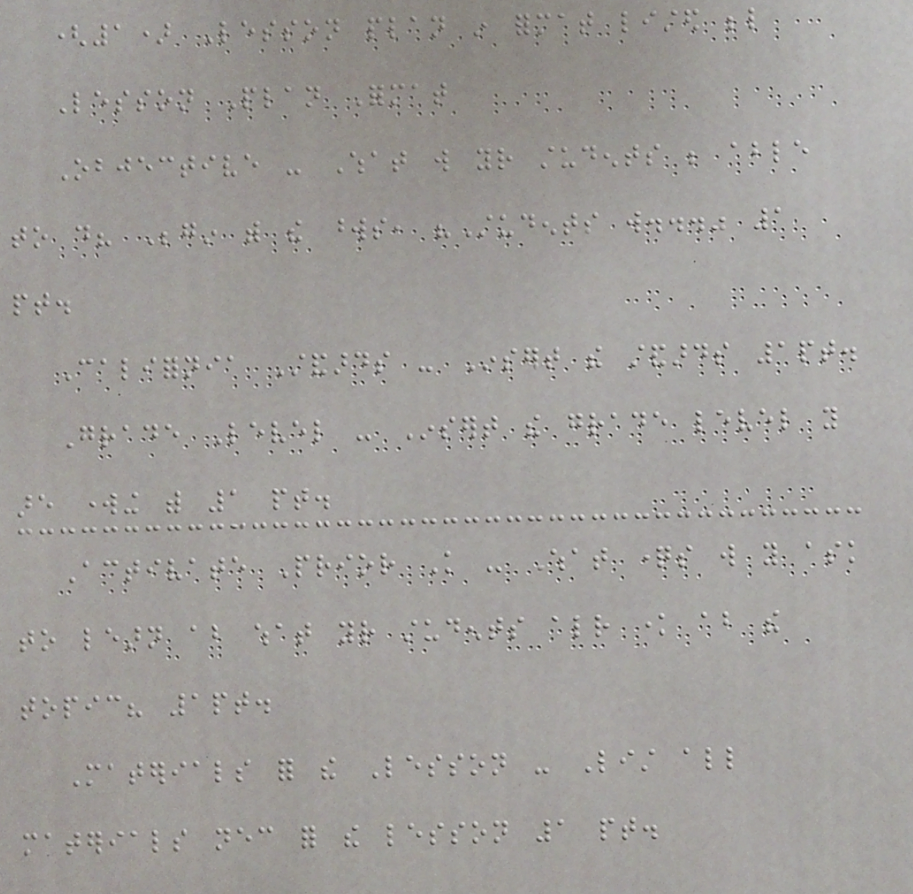(1) Lesson plan in format listed below
Lesson Plan Format
Objective - What will your students be able
to do? Begin with the words, "Students will..." 1
pt.
California Standards - Insert the standards 1pt.
Grade Level - Insert the grade level you
are working with 1 pt.
Activate Prior Knowledge - What questions will you ask
to learn about what your students already know about the
topic? 1pt.
Materials for the Lesson - List all
materials necessary for the lesson 1 pt.
